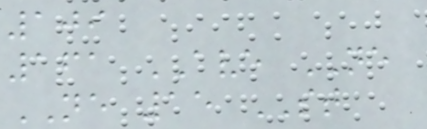109
161 AVE NE
NE 15 ST
